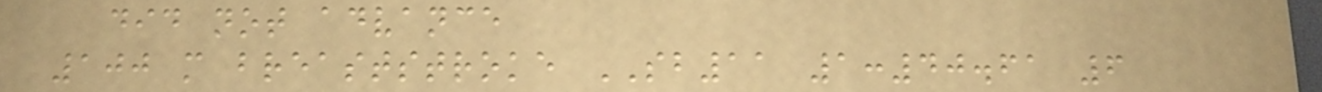did not advance
100 m breaststroke SB11 1:40.61 6
